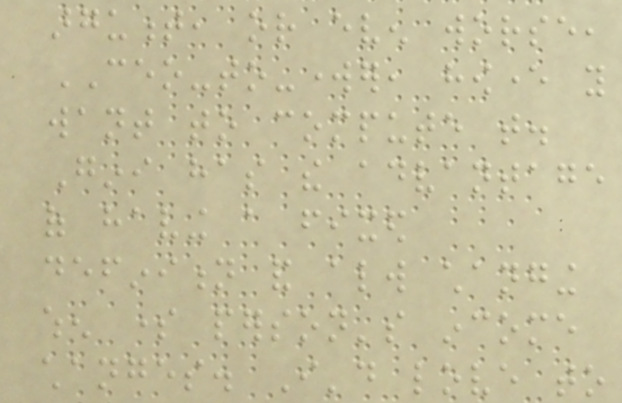argument, or even worse,
CEO-to-worker, however you
want to compute that.
Gini has the advantage
of having a fixed
definition and always changing
when some person's income
changes. I'd love to
